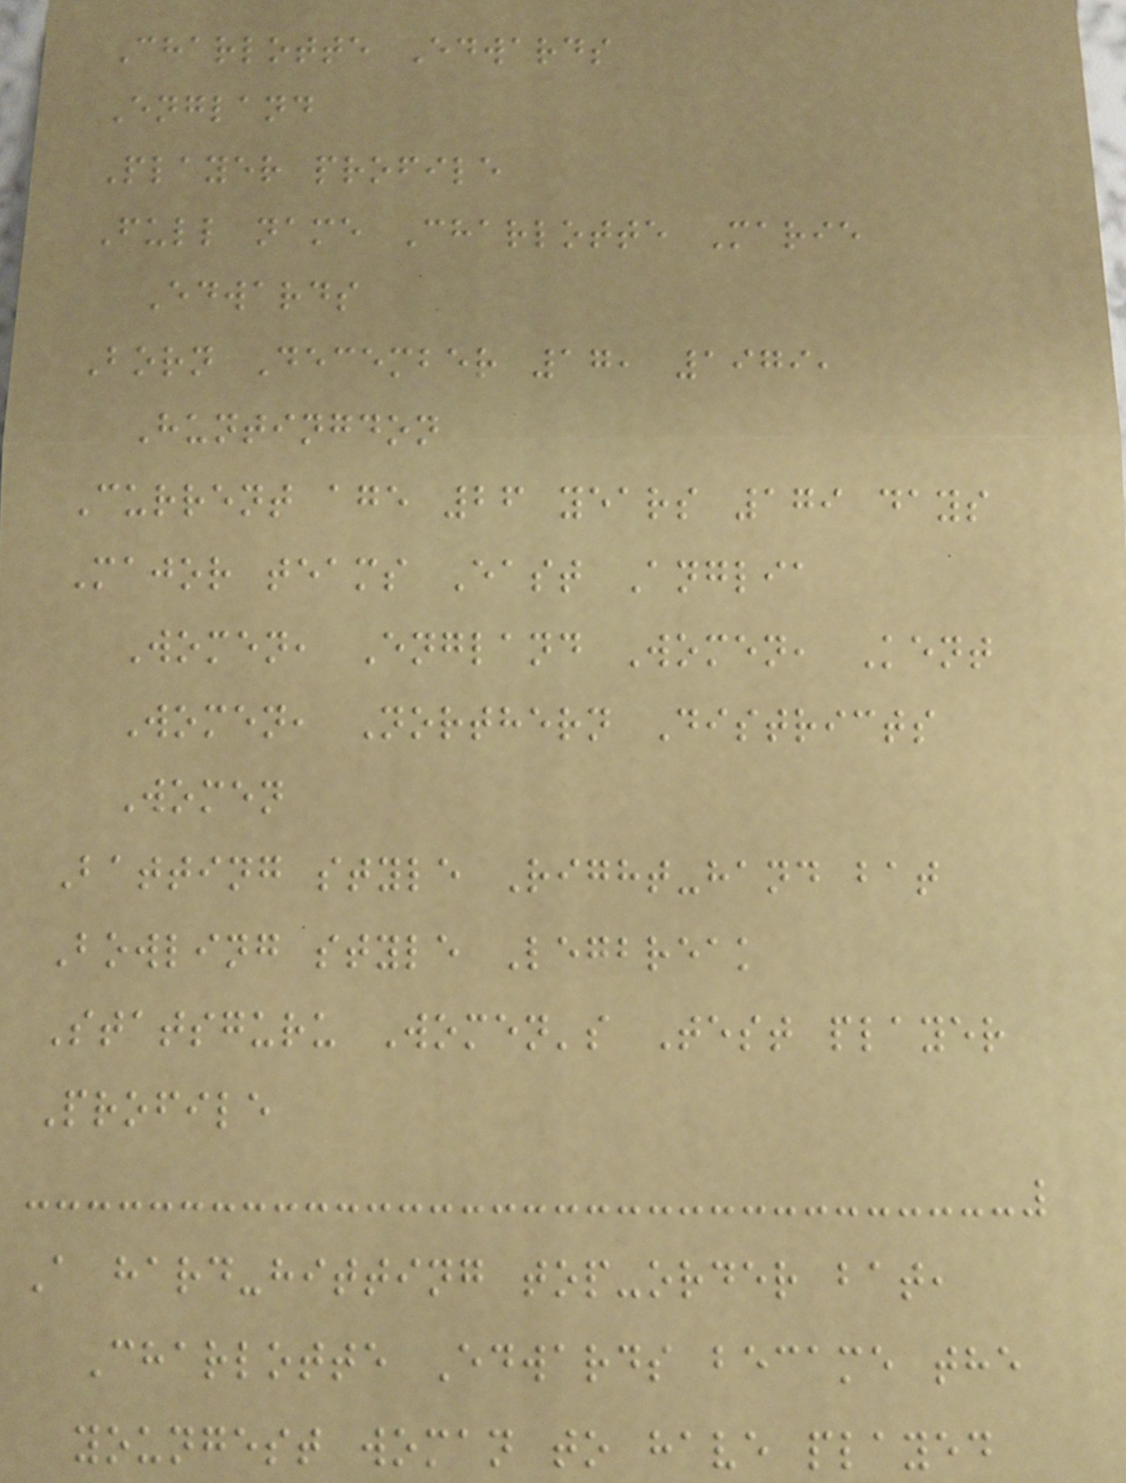Charlotte Edwards
England
Player profile
Full name Charlotte Marie
Edwards
Born December 17, 1979,
Huntingdon
Current age 26 years 179 days
Major teams East Anglia
Women, England Women, Kent
Women, Northern Districts
Women
Batting style Right-hand bat
Bowling style Legbreak
Statsguru Women's Test player
Profile
A hard-hitting top-order bat,
Charlotte Edwards became the
youngest woman to have played
